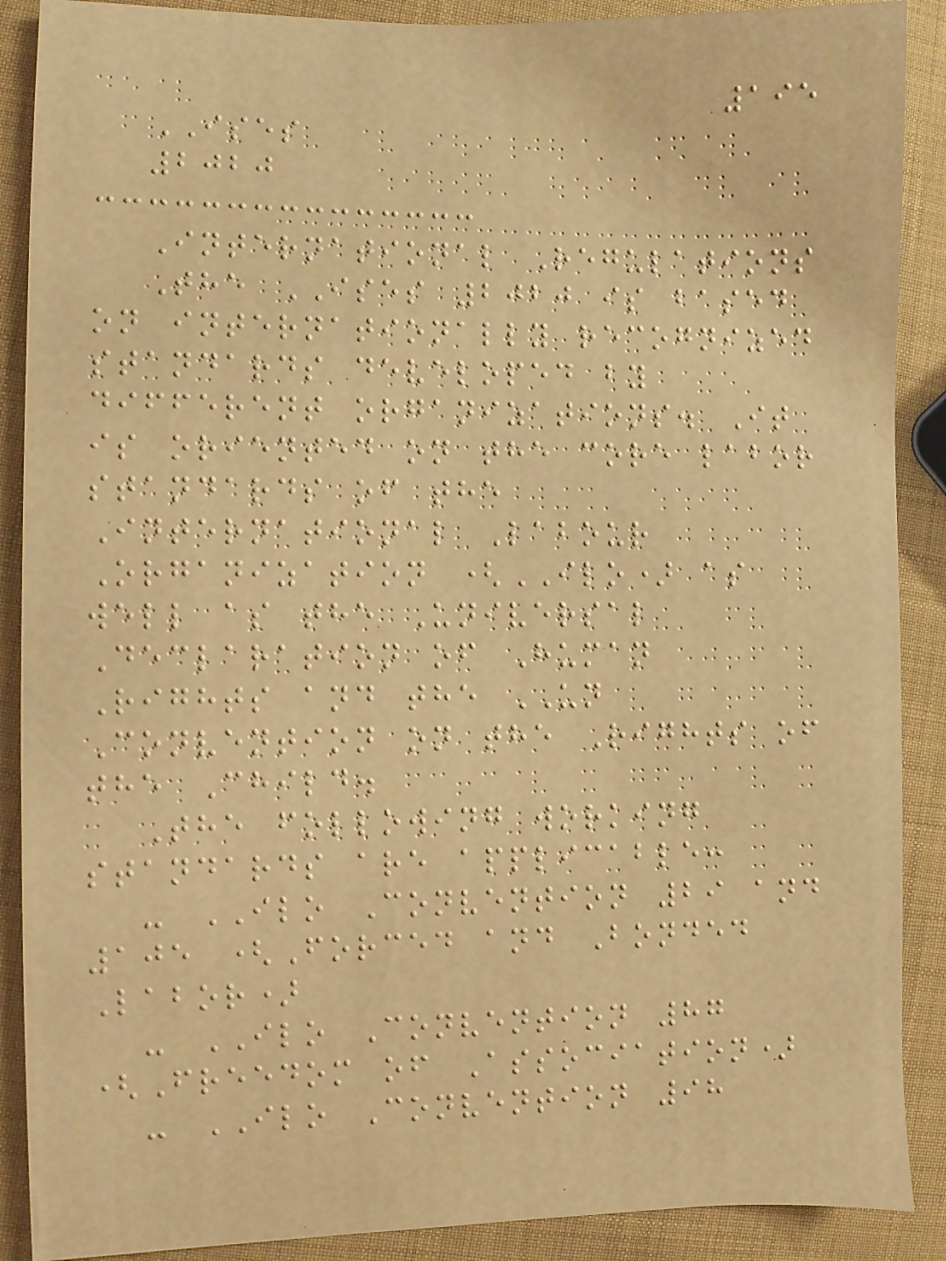195
ISES
2020
International Regulations
The ISES 2020 is based
on internationally recognized
standards developed by
different organizations. It
is oriented on the core labor
standards of the
International Labour
Organization (ILO) as
well as the Universal
Declaration of Human
Rights and the UN
Convention on the Rights of
the Child.
The following working
standards are applicable:
- ILO Convention 29 and
105 (Forced and Bonded
Labor)
- ILO Convention 87
(Freedom of Association)
- ILO Convention 98
